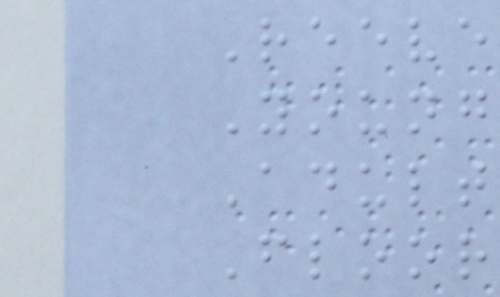Reeve
Young
Adult
Floor
